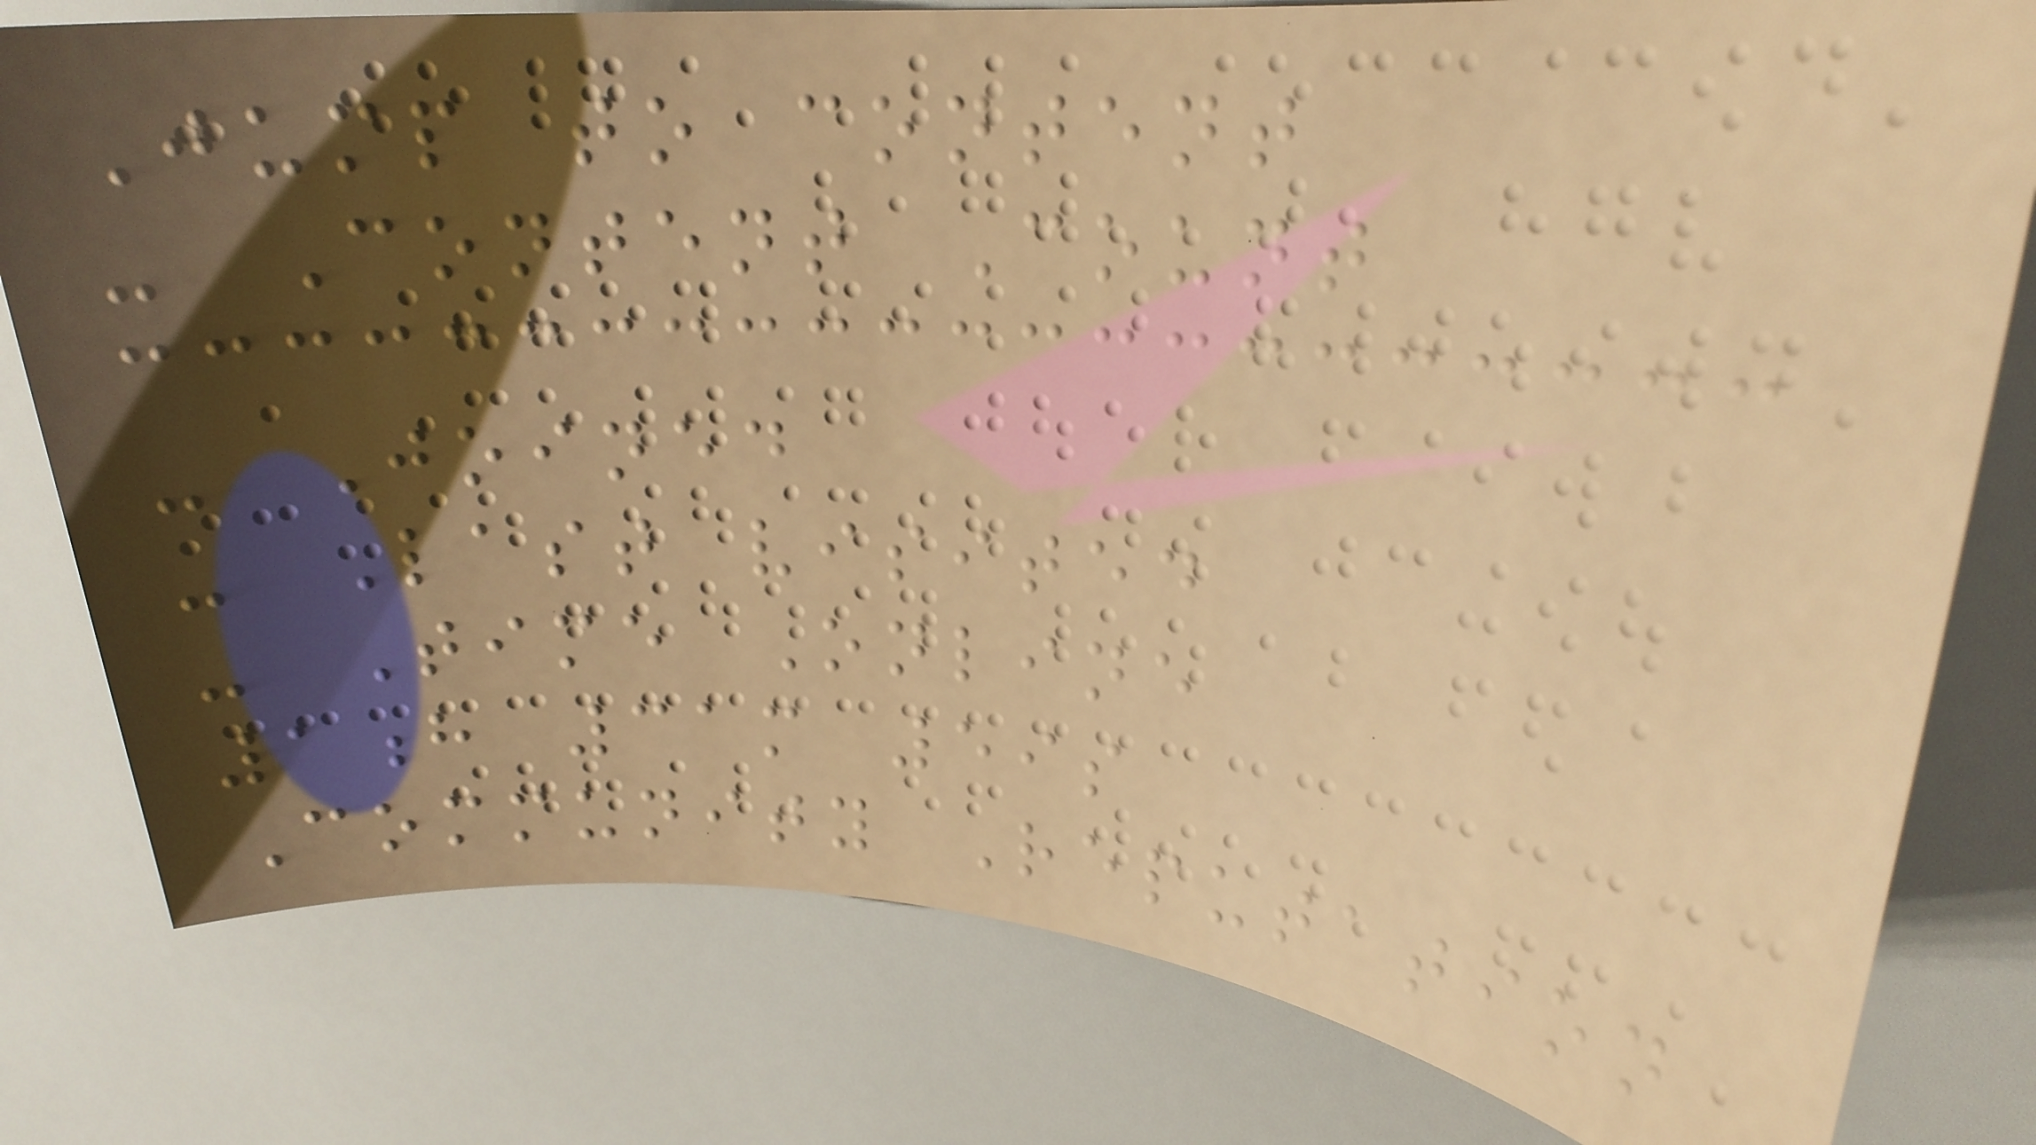Jump to content
- Content Count
- Joined
- Last visited
- Time Online
1h 31m 59s
Community Reputation
